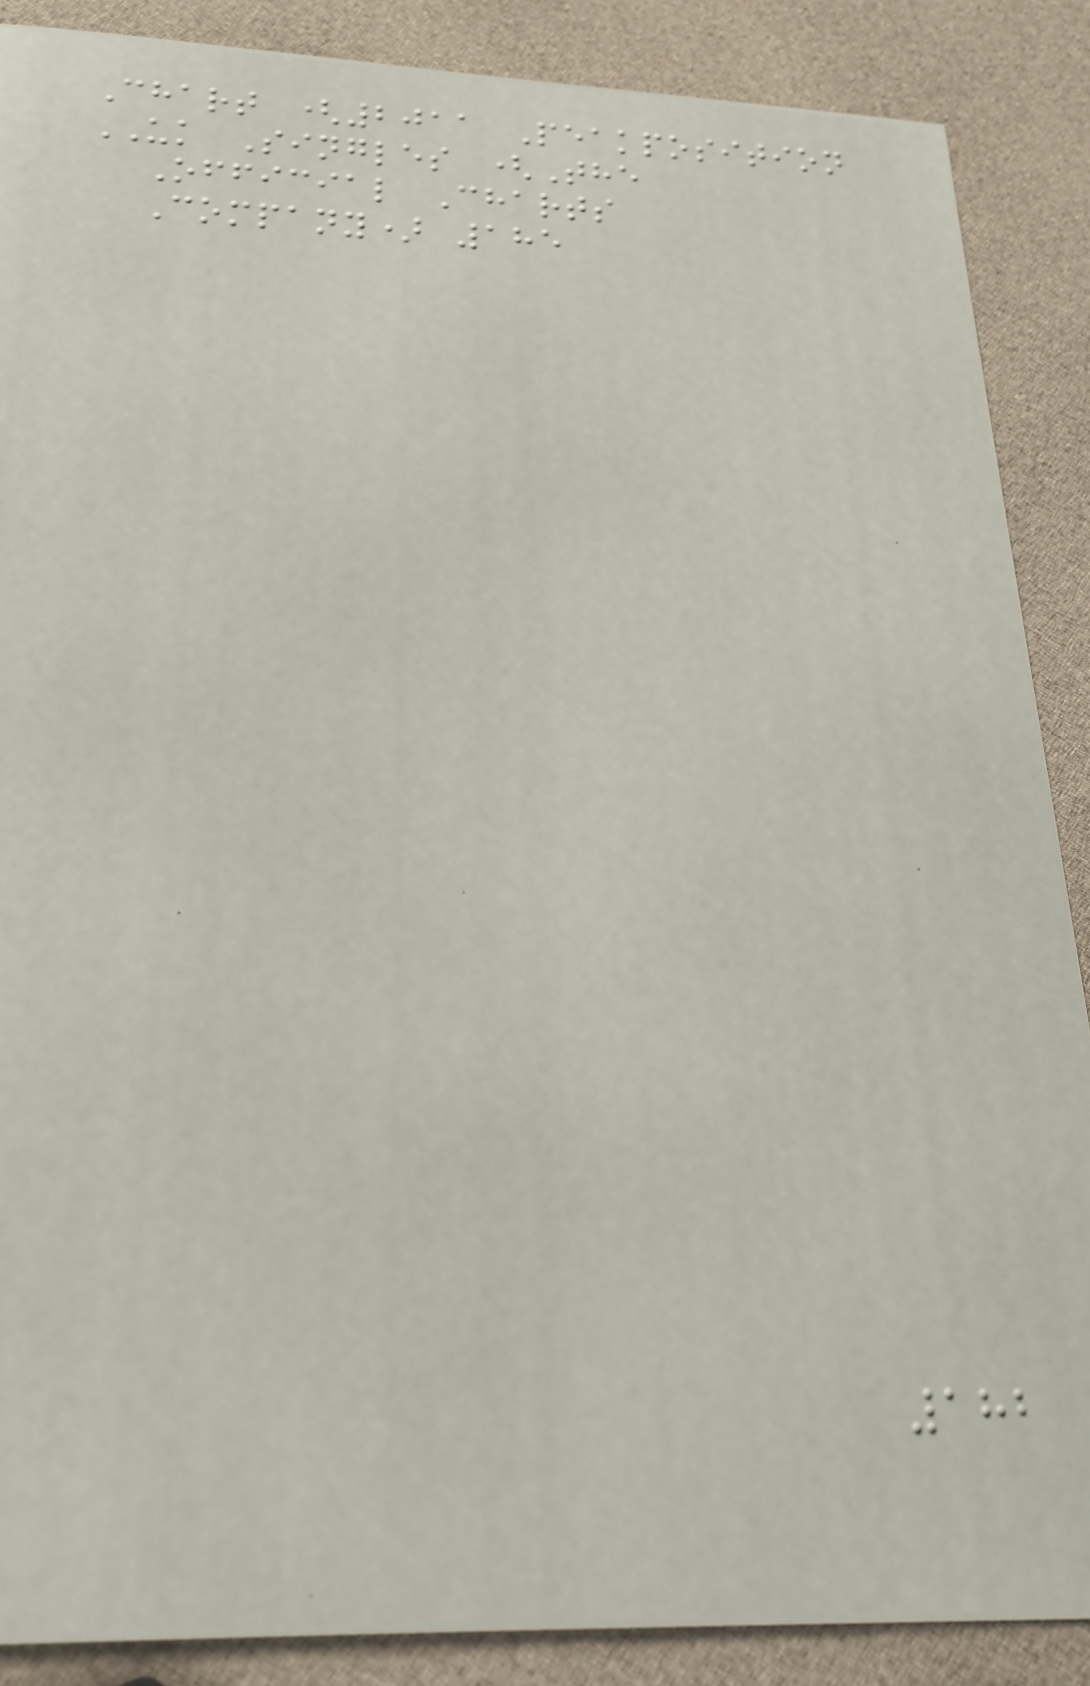Chart (2011 Peakposition
UK Singles (The
Official Charts
Company) 185
182
